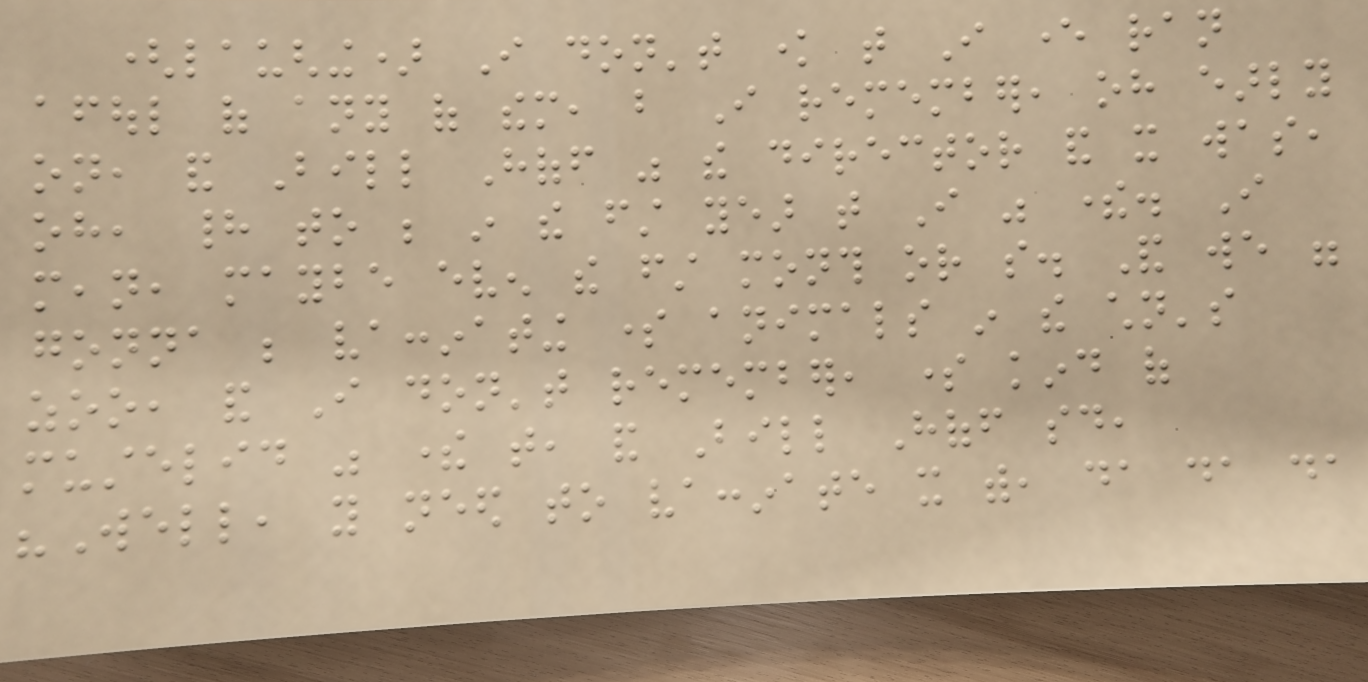(laughing) I don't know that I ever ran
afoul of any of them, but I remember, oh early
on, and Bill Hoff was the director and it was,
oh, had to be in the first year that I was there. I
mean, maybe even the first month or so. And we were
gonna be vaccinating some animals in the children's
zoo, and I don't remember, some kind of
mustelid was there that, and Bill Hoff said,
"Well, you need to vaccinate it with, da da da
